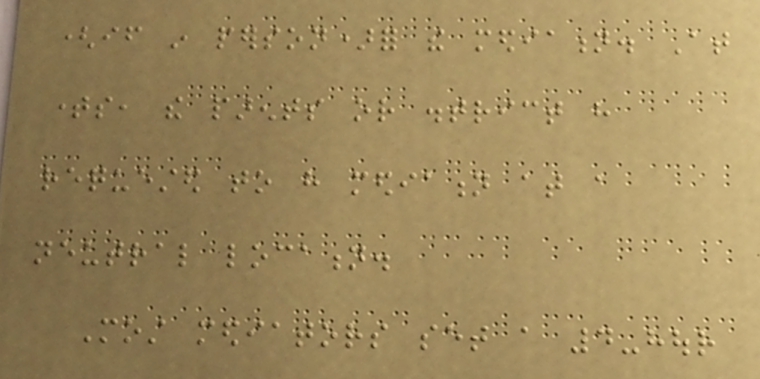(if in person)for the mediation. At
times, the parents or district have
requested to have mediation at a
neutral location.
Most mediators set a 4-hour
